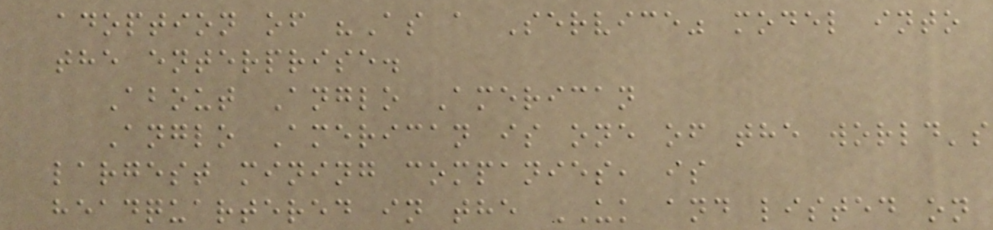adoption of "As a Service" model into
the enterprise.
About Anglo American
Anglo American is one of the world's
largest mining companies, is
headquartered in the UK and listed on
